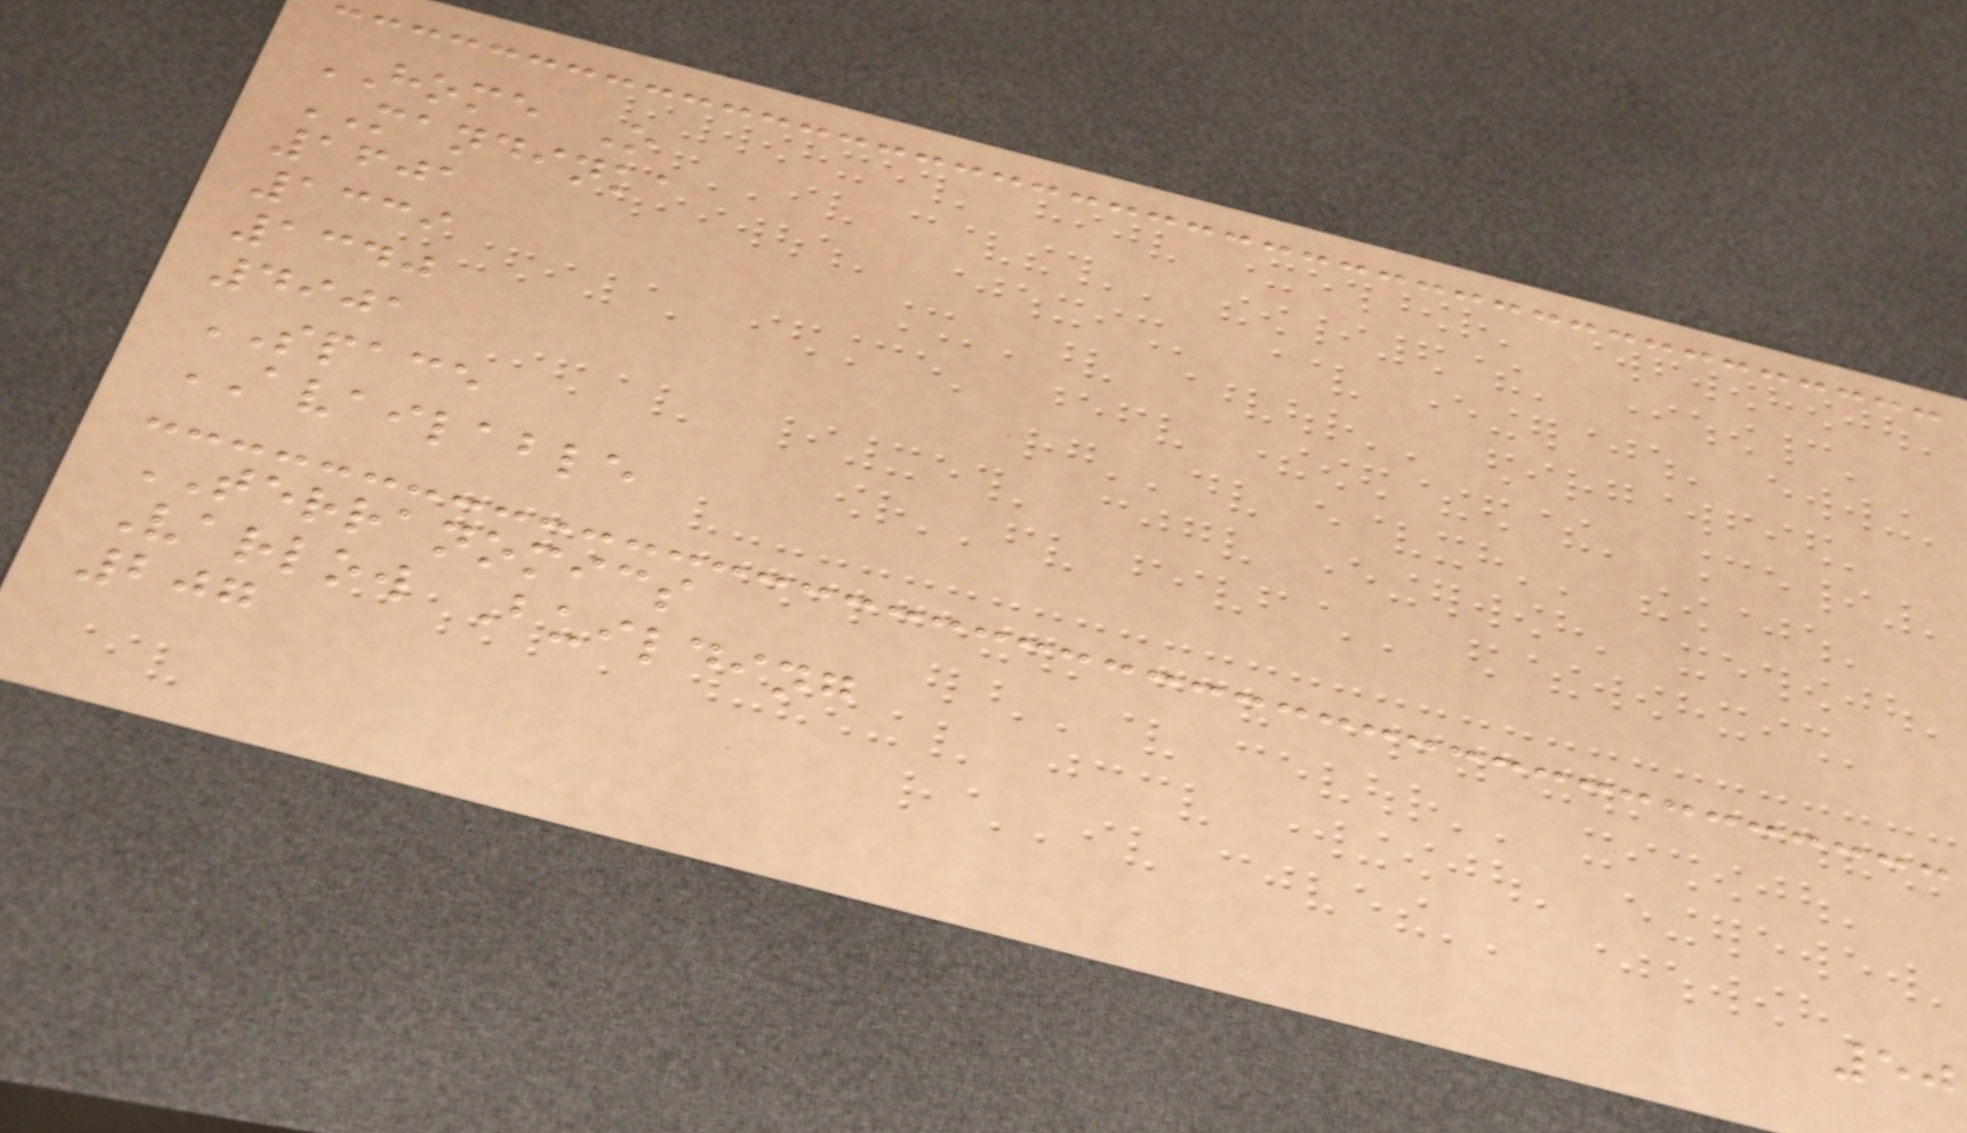HOME O
MANDINKA
1601
1339
1340
4901
SPACE
AVAILABLE
TERRANOMICS
Varlow Building
207
50
